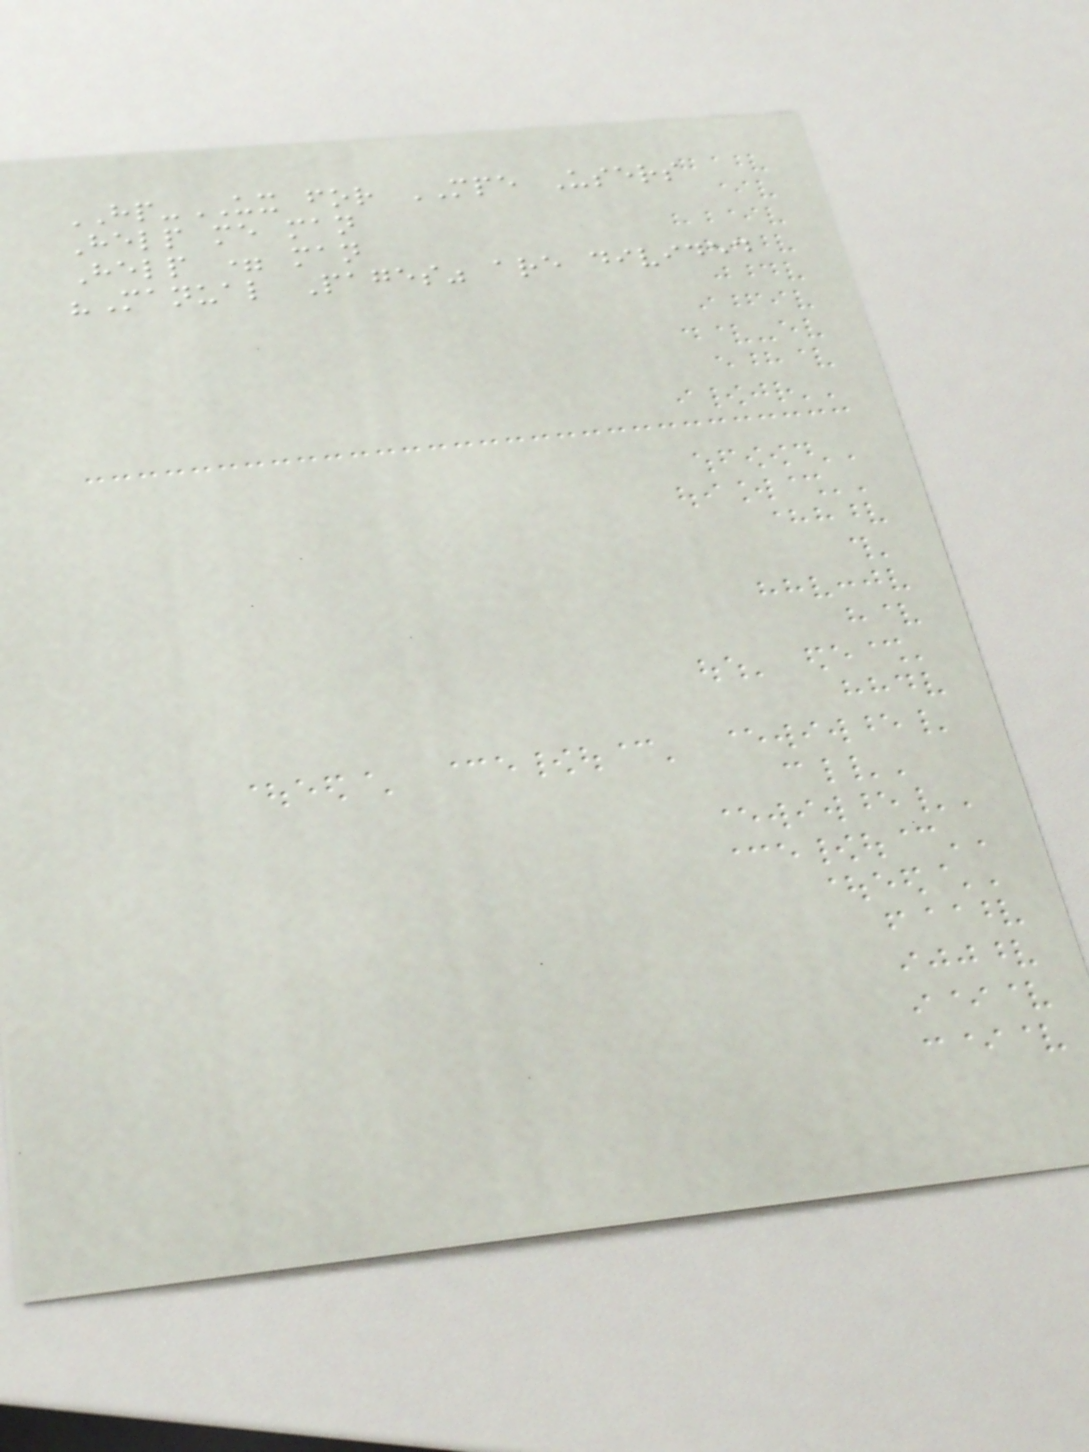HP-UX for MPE Users
Help me man
Help = man
"Manual Pages" are divided
